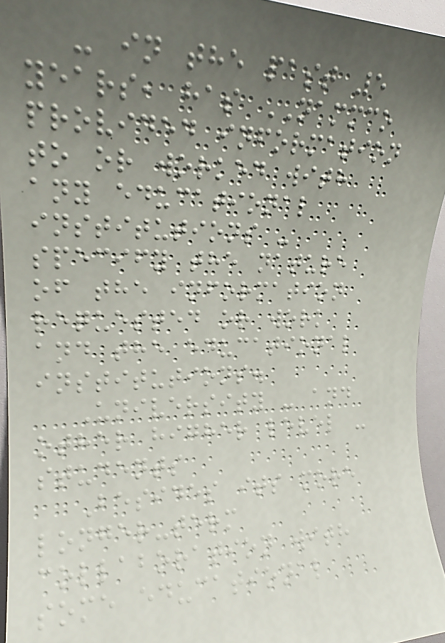- in the past 5
years, has NAMMCO
provided information
to or worked with
any educational
institutions -
specify the nature
of the information
requested or work
and the educational
institutions.
University - and
other higher level -
students
Besides its more
longer-term
collaboration with
some educational
